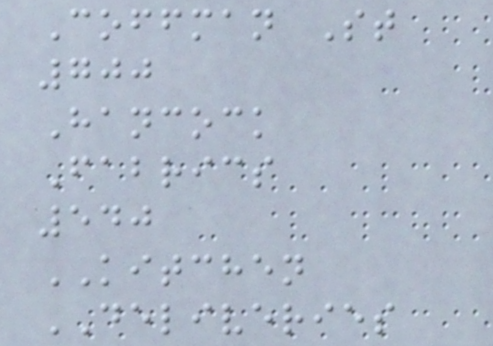Coffman St
700
Hancock
Fabrics
540
KITCHEN
DELIVERIES
